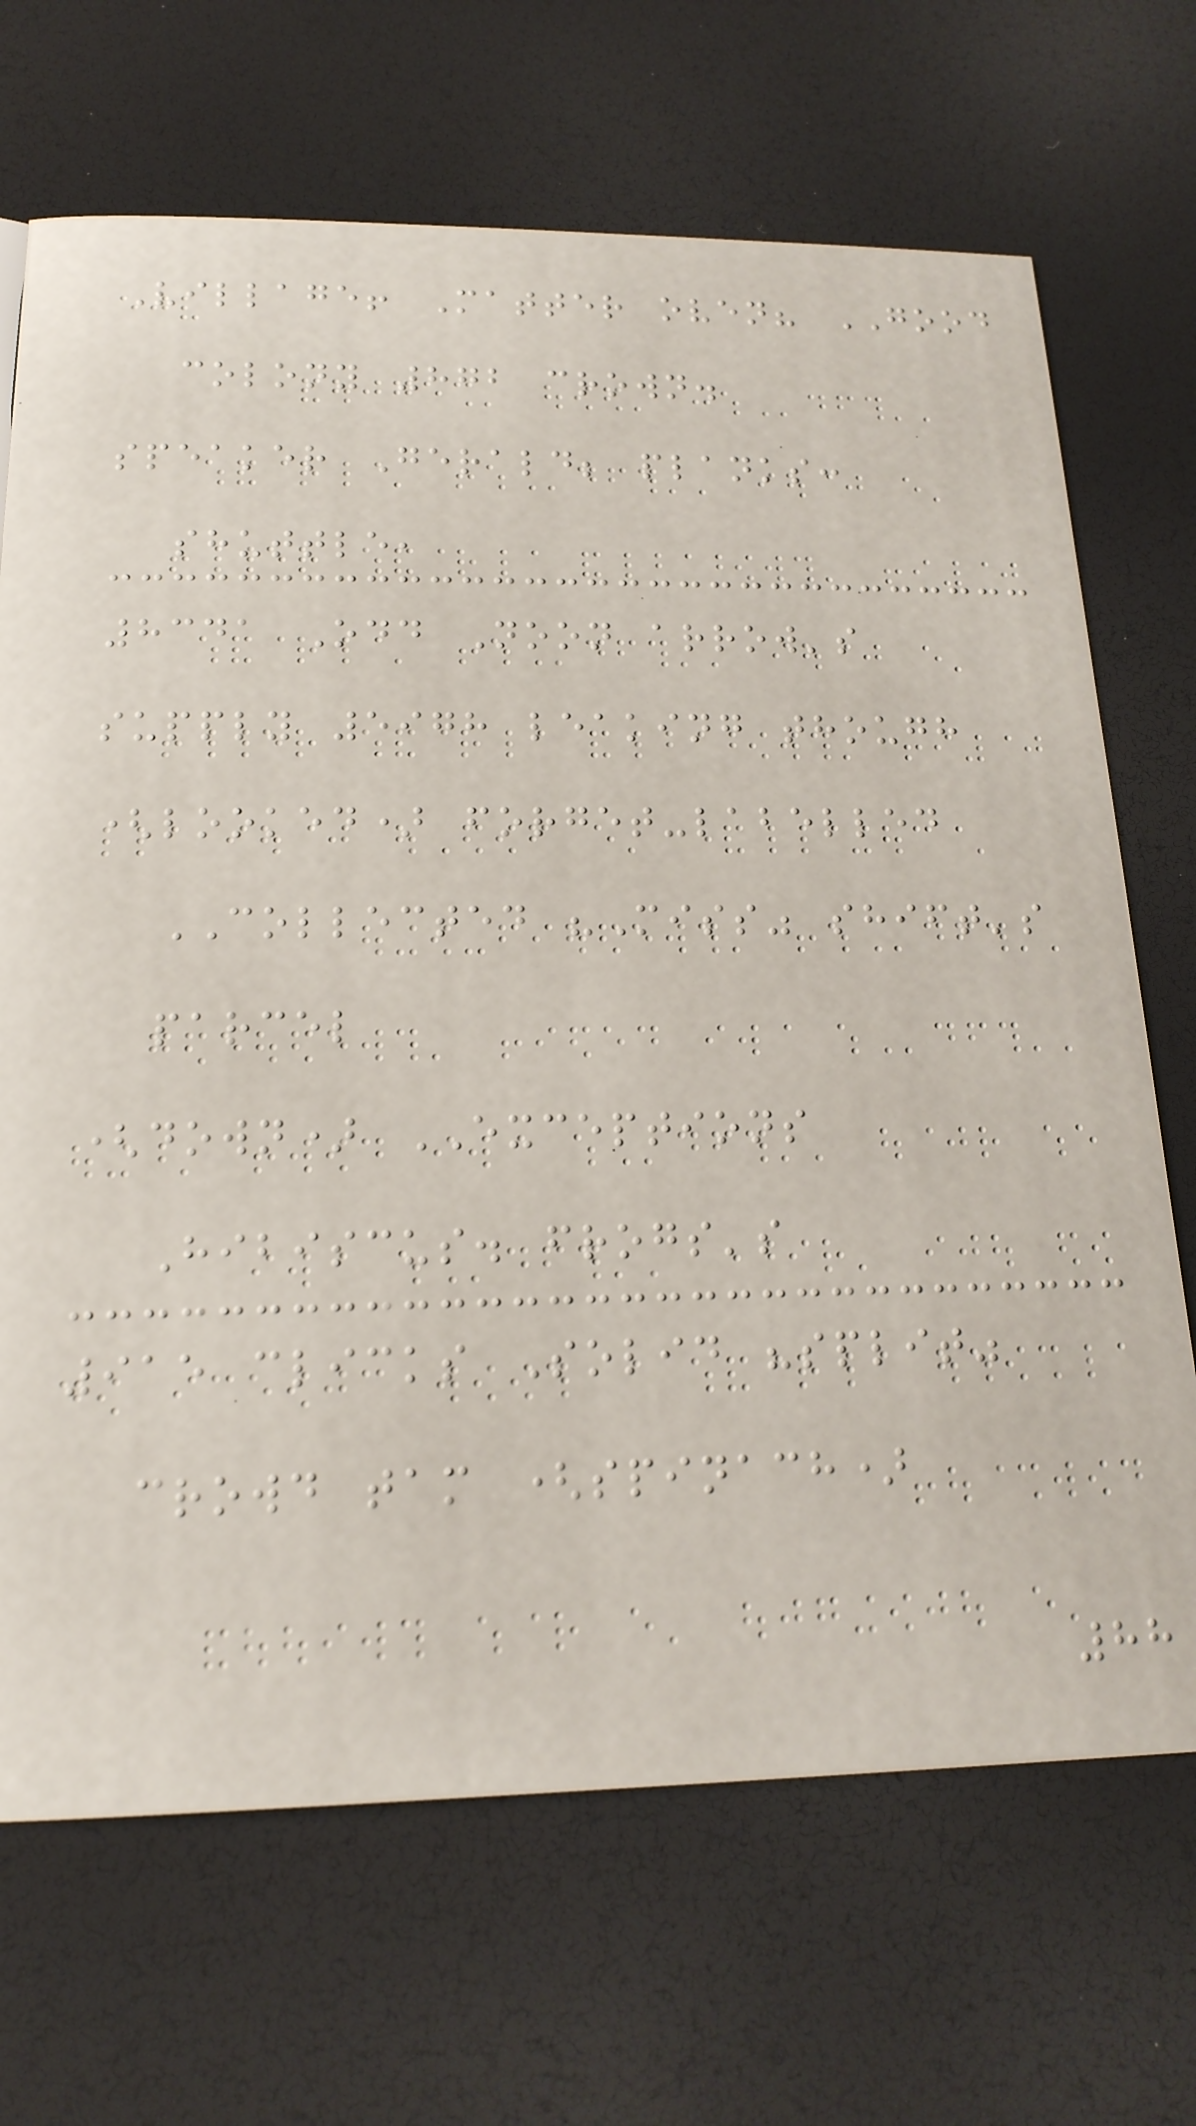Village! Matter oven? GOOD
colony 872 crown.
speaker Gerald; planks:
shuttle,
8341 Odd Noon arrow's
supply 5978 leaking though
(looked) forget-labelled
COLLECTED "Miss" shift's
parcel
(down) EXCEPTIONS
Hibiscus. frogs's
915 clicks Solid "split"
crowd tam (spinach)
88
